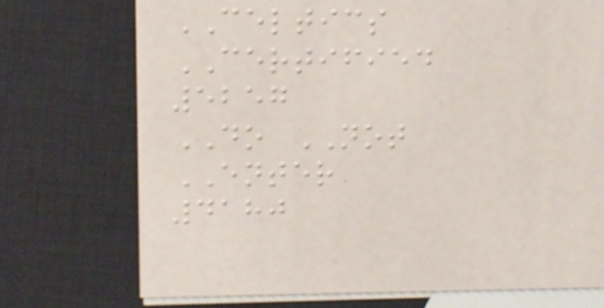CELTICS
CERTIFIED
5257
DO NOT
ENTER
4180
